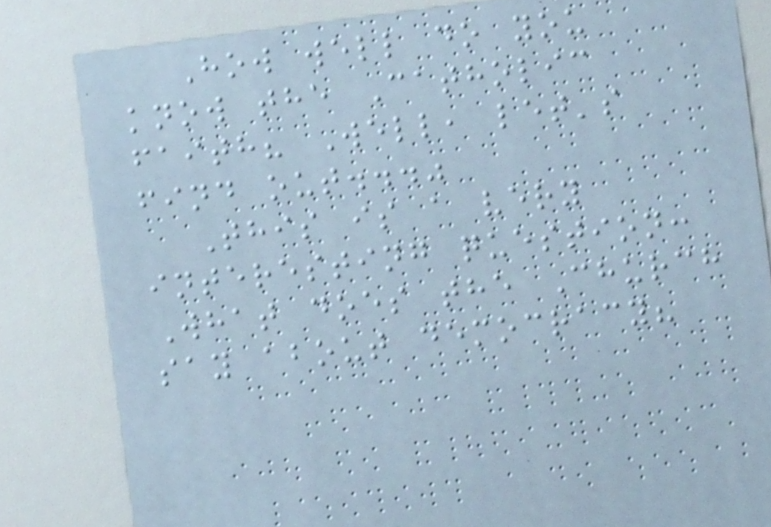How well do you
know the Catholic
faith? Well, let's
find out..."
This is a very
interesting question:
What does the Church
say about democracy?
